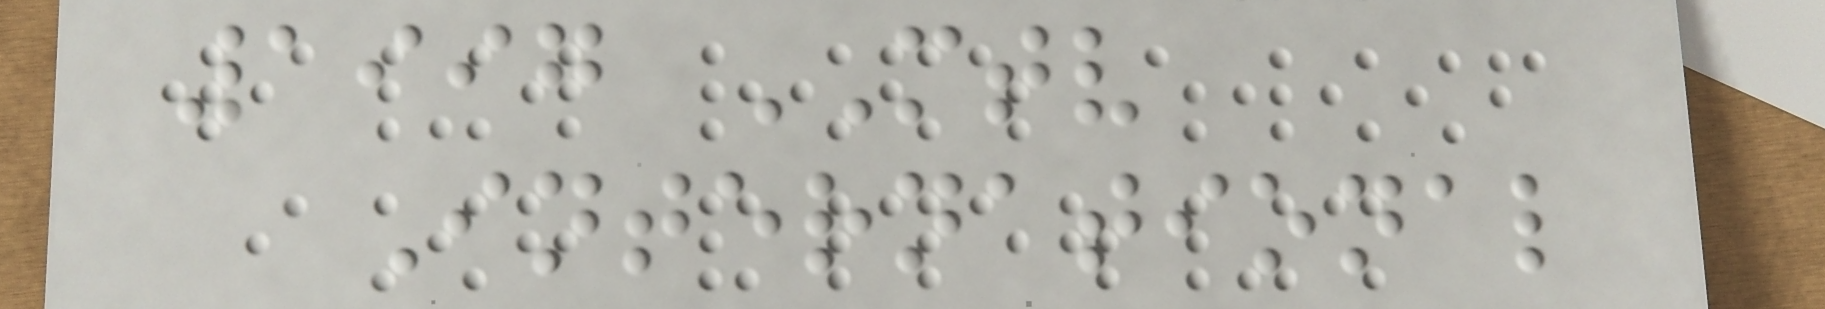1997 MTV
International
